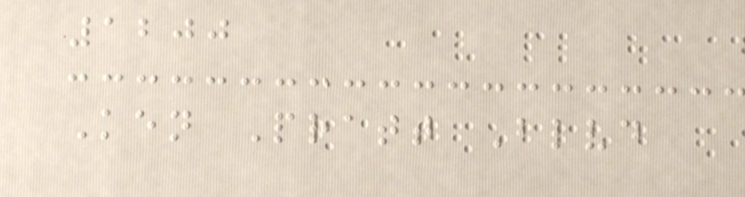1200
Ken Pratt Blvd
